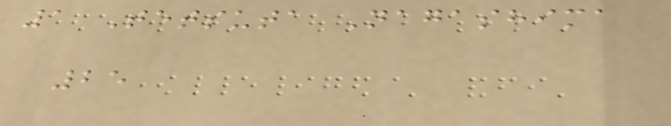1 Tetsuta Nagashima
25
